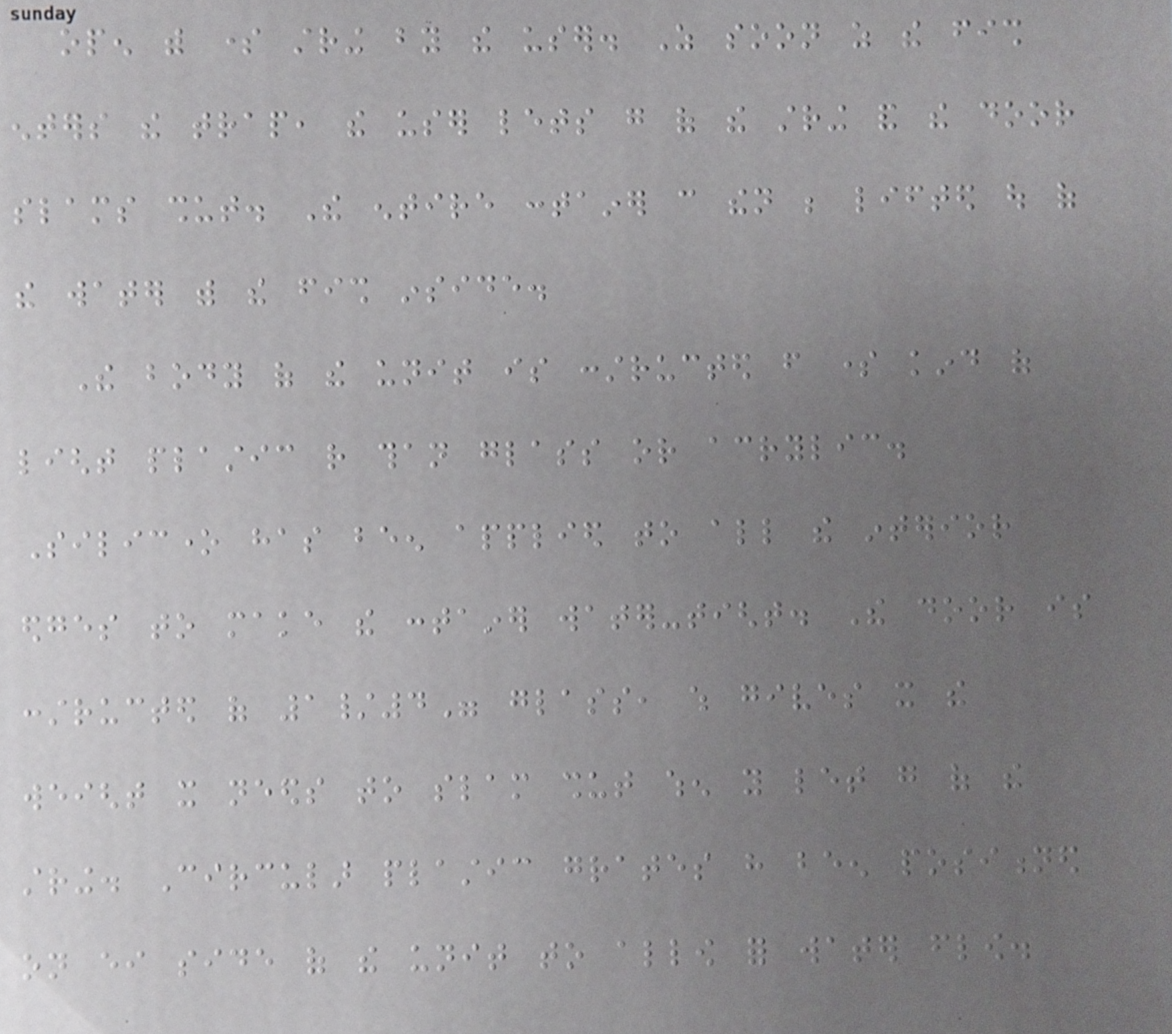open with some string by the user. As soon as the fish
enters the trap, the user lets go of the string and the door
slams shut. The entire container can then be lifted out of
the water with the fish inside.
The body of the unit is constructed from some kind of
light plastic rather than glass or acrylic.
Silicone has been applied to all the interior
edges to make the container water-tight. The door is
constructed of 1/4" glass, which gives it the
weight it needs to slam shut when you let go of the
string. Circular plastic grates have been positioned
on either side of the unit to allow for water flow.
